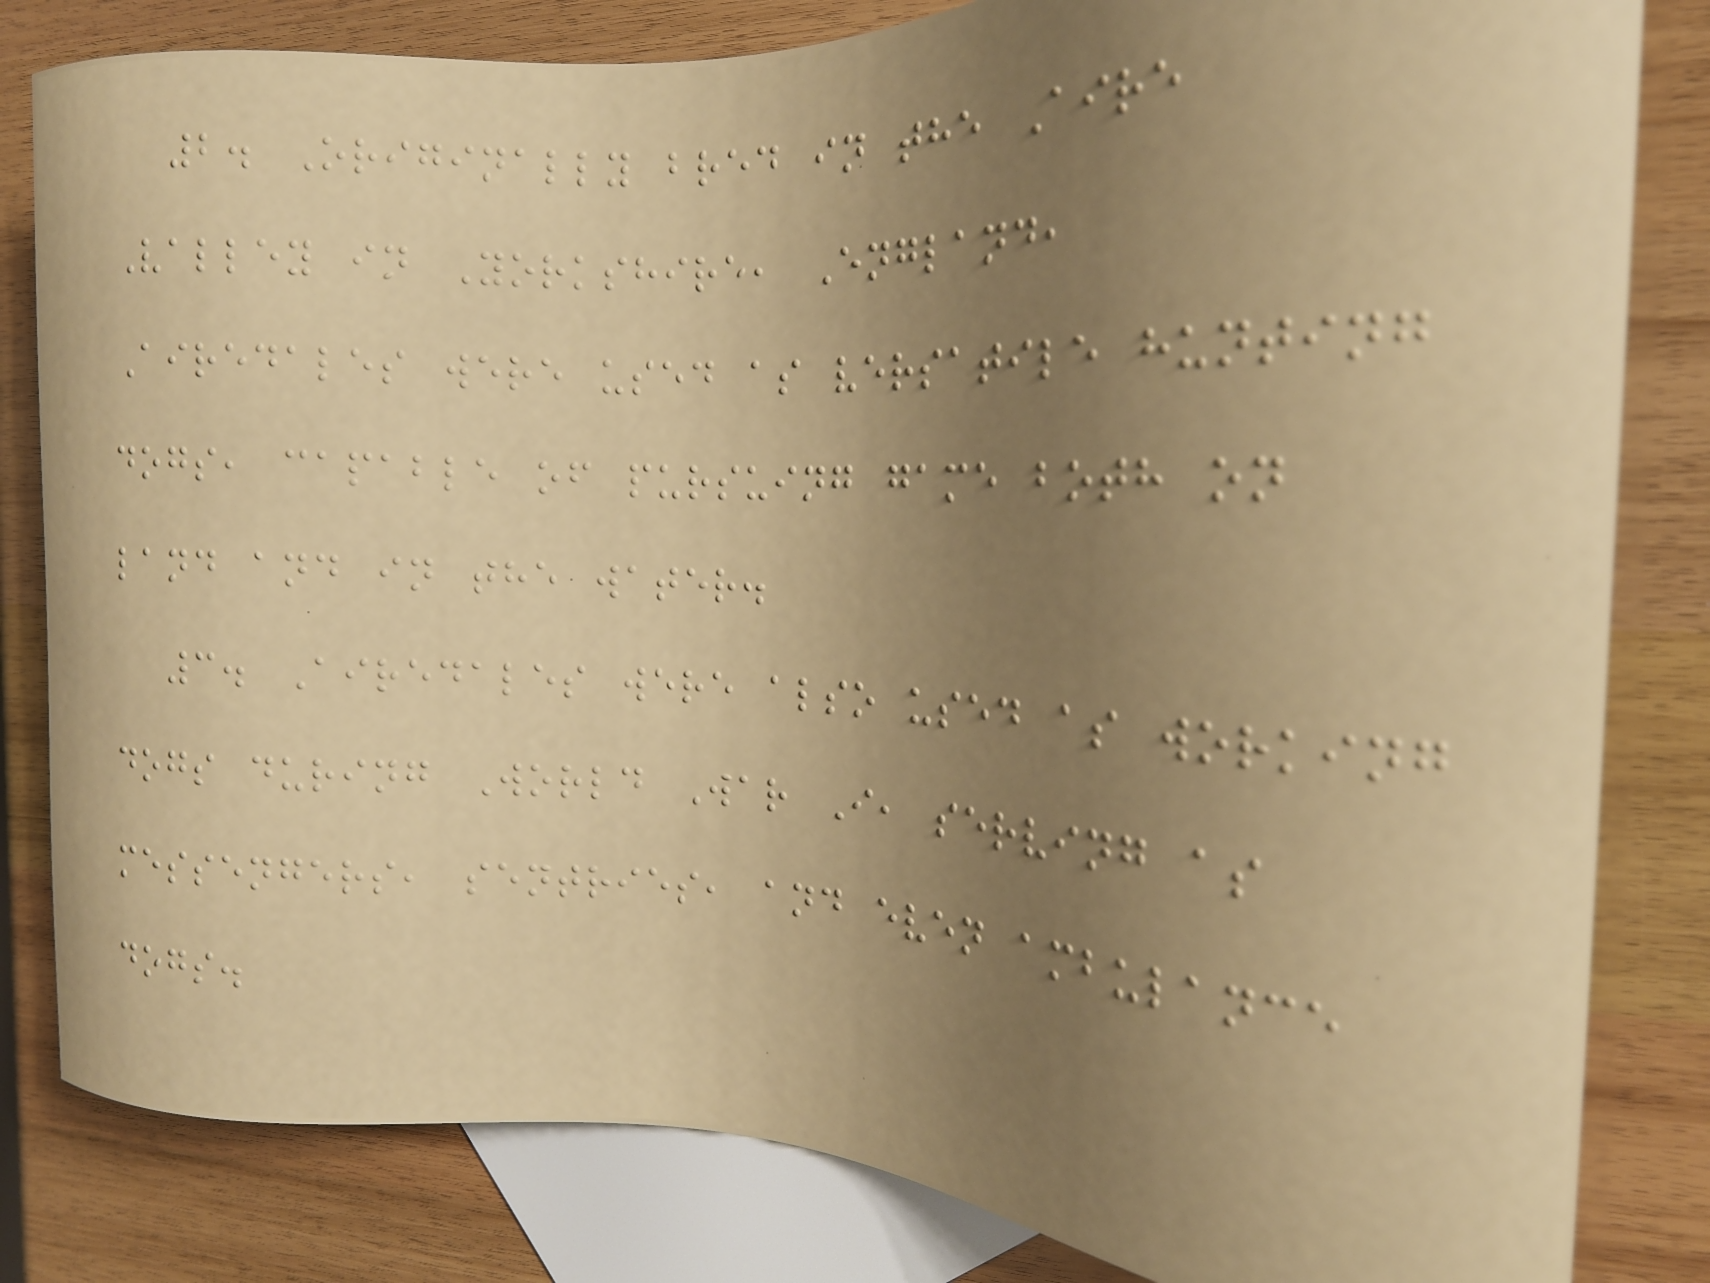2. Originally bred in the Aire
Valley in Yorkshire, England,
Airedales were used as versatile hunting
dogs, capable of pursuing game both on
land and in the water.
3. Airedales were also used as working
dogs during World War I, serving as
messengers, sentries, and even ambulance
dogs.
